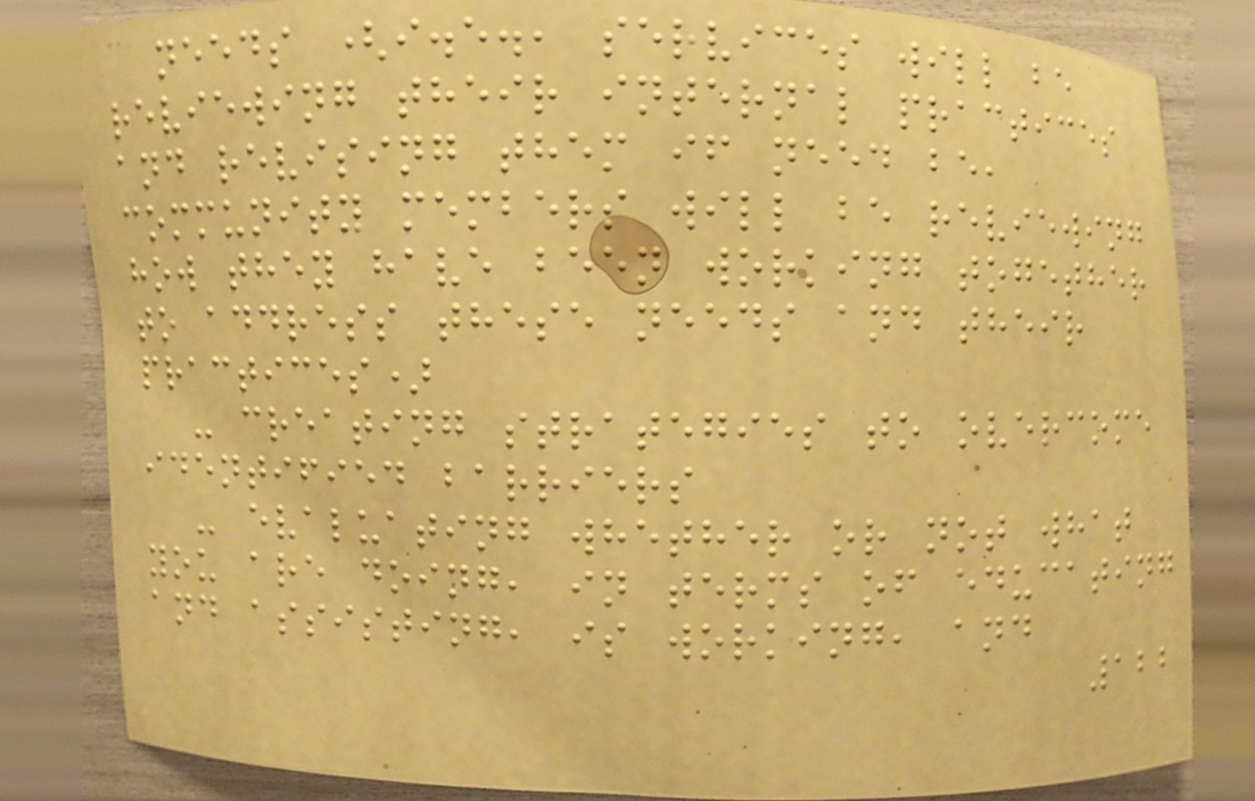needs (i.e., services will be
reviewing their internal practices
and revising them if need be,
community members will be reviewing
how they have been working together
to address these needs and their
practices)
- creating strategies to overcome
identified barriers
- evaluating whether or not what
you are doing, in terms of educating
and assisting, is working, and
122
